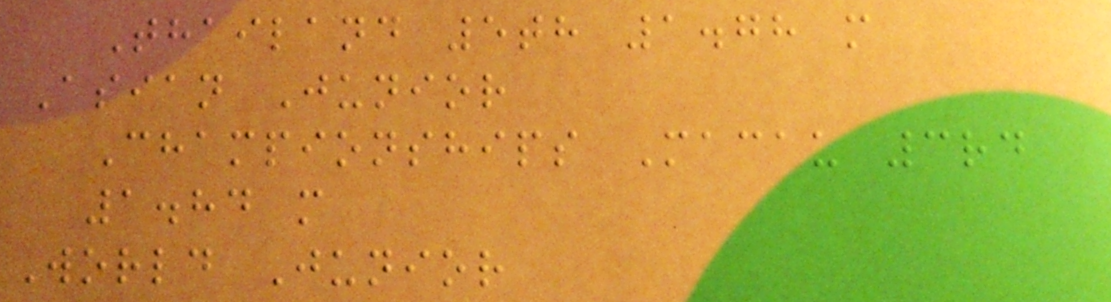Thailand 5th 1.78 m
Asian Junior
Championships Macau 3rd
1.84 m
World Junior
